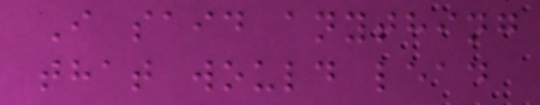I said anything
that would lead
